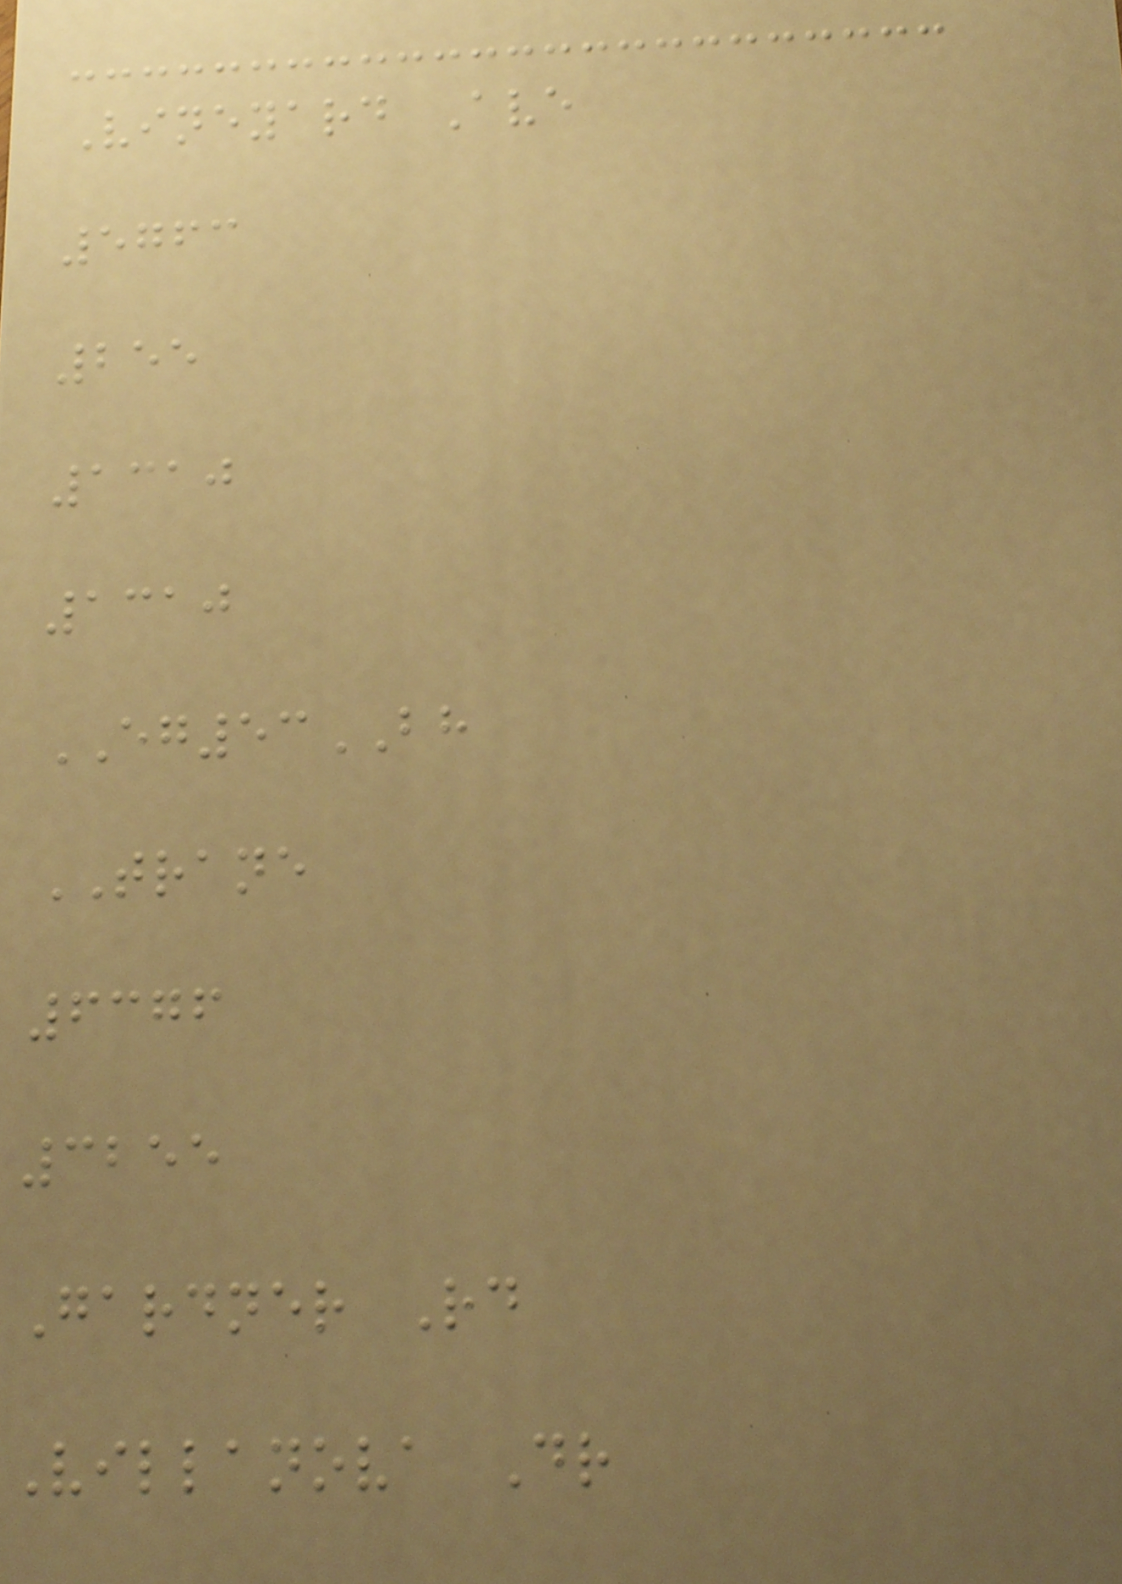Vineyard Ave
5763
255
1310
1310
EG53BH
TRANE
6376
3255
Gardner Rd
Villanova Dr
